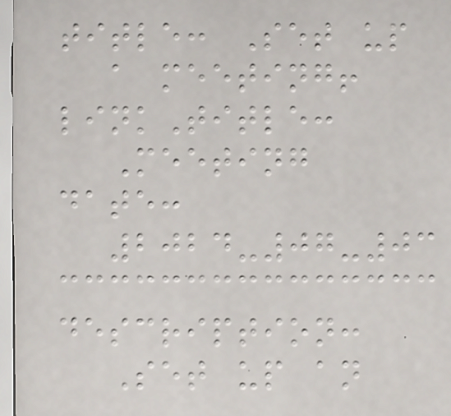title: Set up
a meeting!
linkTitle:
Meeting
date:
2024-07-03
description:
Set up an
